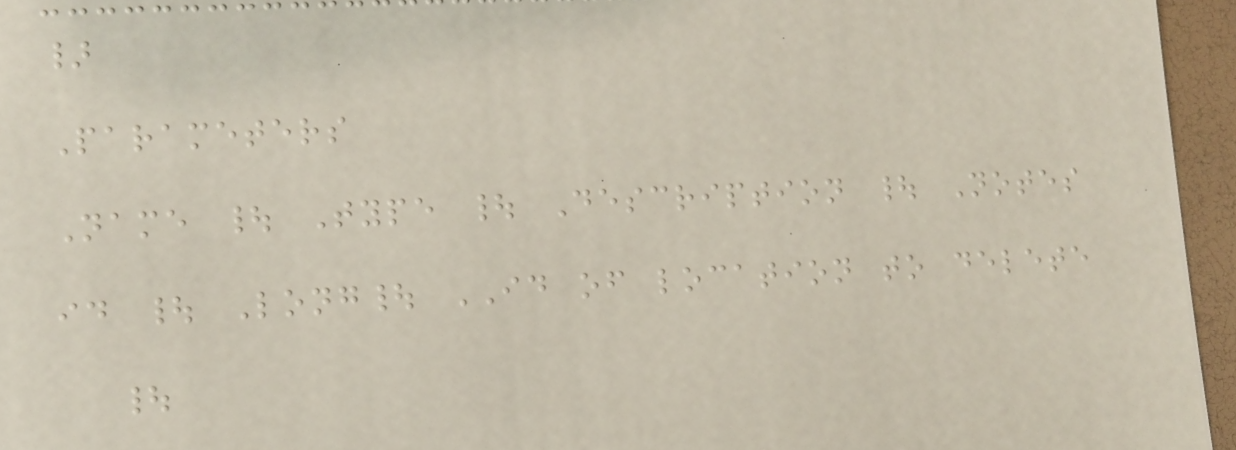}
Parameters
Name | Type | Description | Notes
id | Long| ID of location to delete
|
